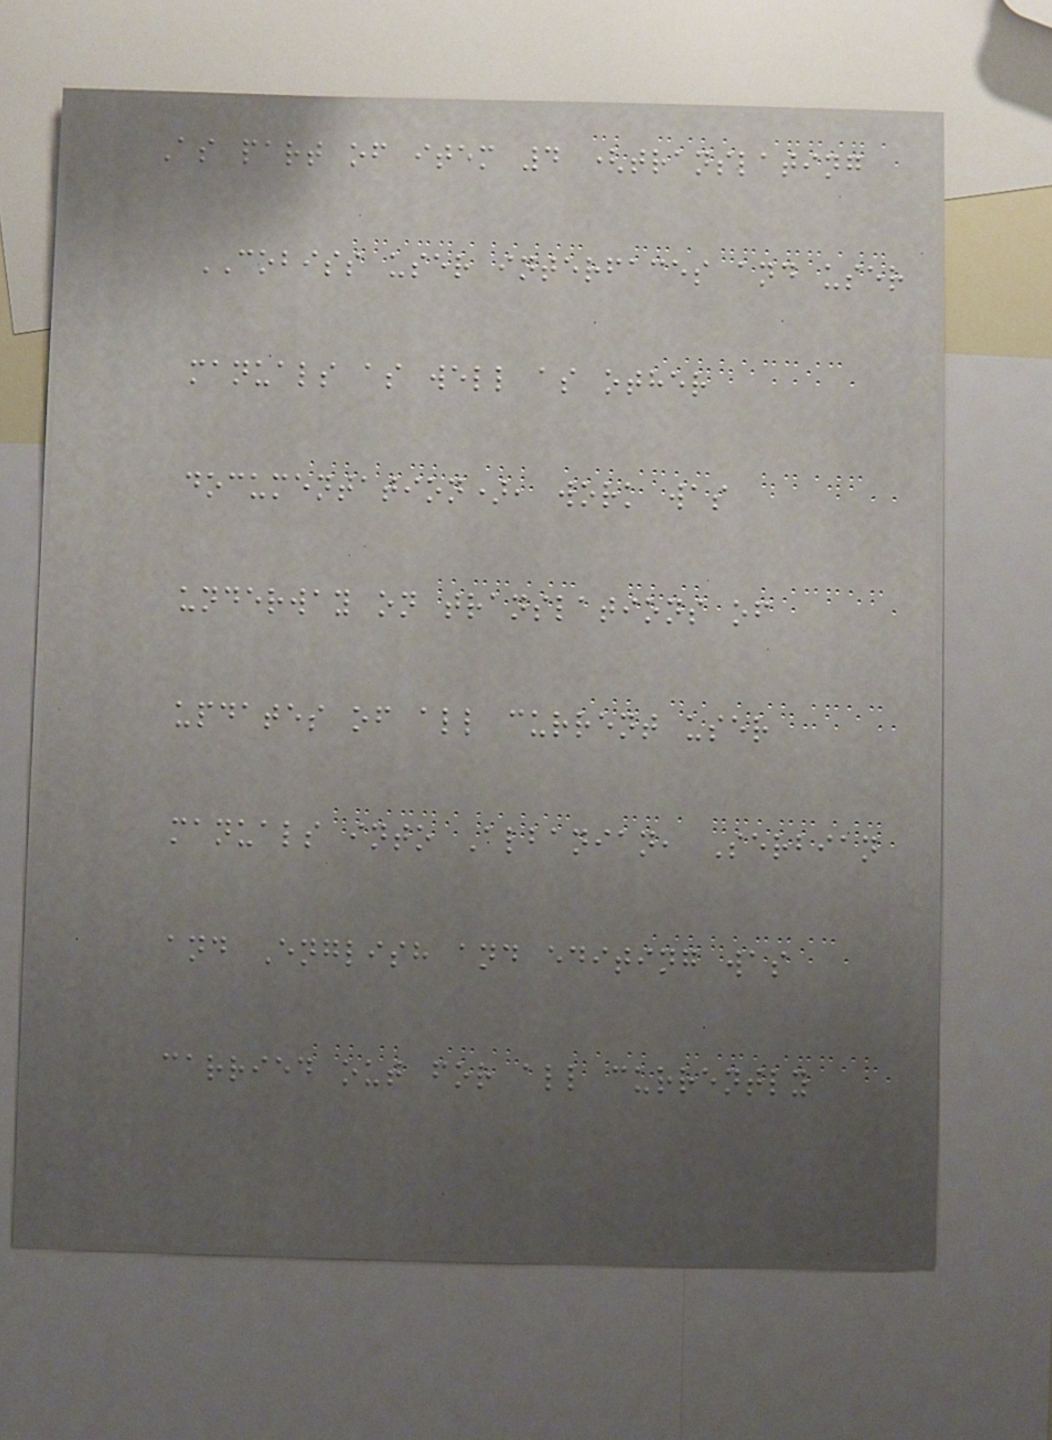As part of item 4 (translating
COBISS user interfaces and user
manuals as well as other
documentation), work was
underway on translations of
updates of all current user
manuals into Albanian, Serbian
and English and editing was
carried out for all currently
